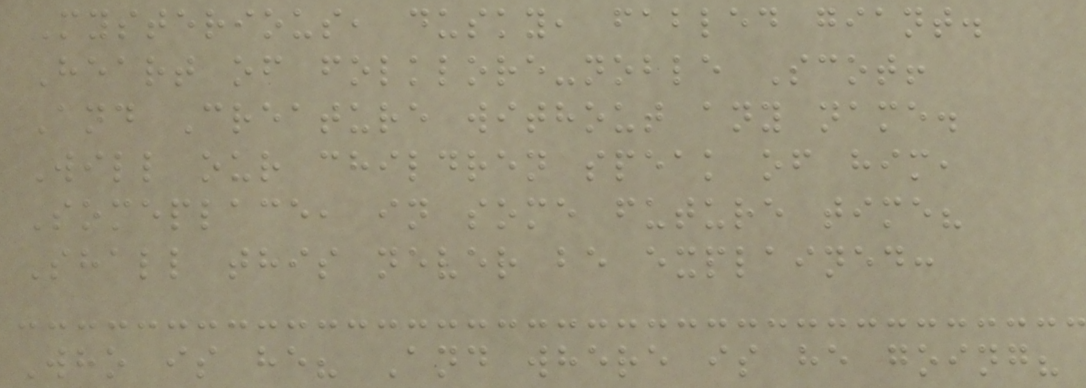Mysterious, dusky, fabled giant.
Heart of folklore-noble Scot!
And Creature without any name.
Will our children speak of him,
Someplace, in some future time?
Shall this never be explained:
Who is he? And where is he going?
